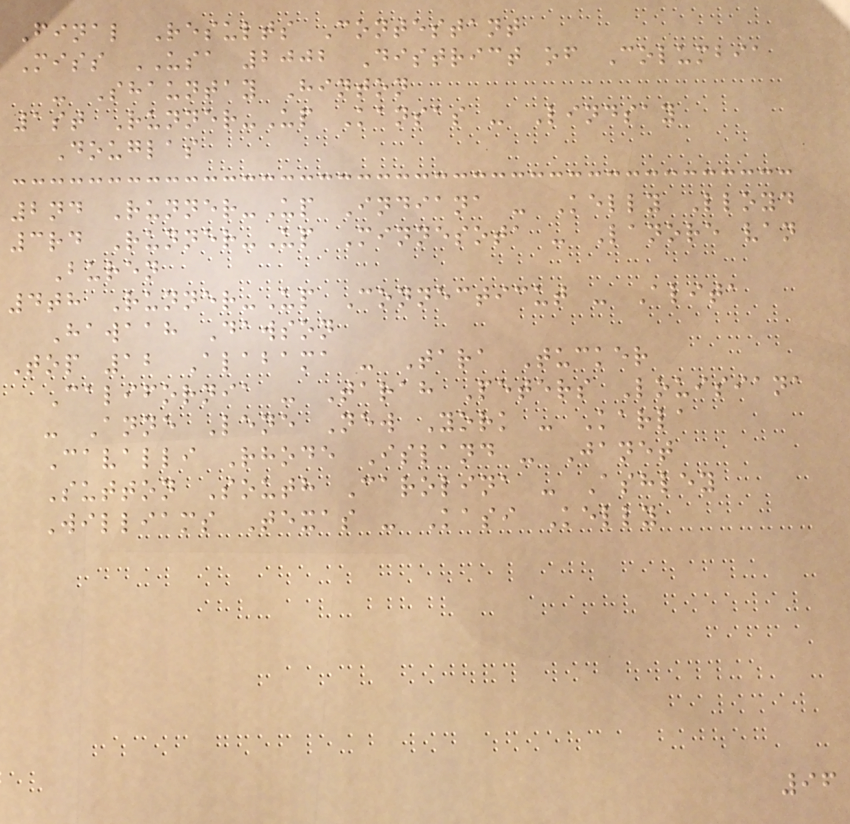Final Results Contestant
Miss USA 2002 District of Columbia
- Shauntay Hinton
1st Runner-Up Kansas - Lindsay
Douglas
2nd Runner-Up Indiana - Kelly Lloyd
3rd Runner-Up Minnesota - Lanore van
Buren
4th Runner-Up Connecticut - Alita
Hawaah Dawson
Top 12 Alabama - Tara Tucker
California - Tarah Peters Louisiana
- Anne Lene New York - Karla
Cavalli Rhode Island - Janet
Sutton South Carolina - Ashley
Williams Texas - Kasi Kelly
96
